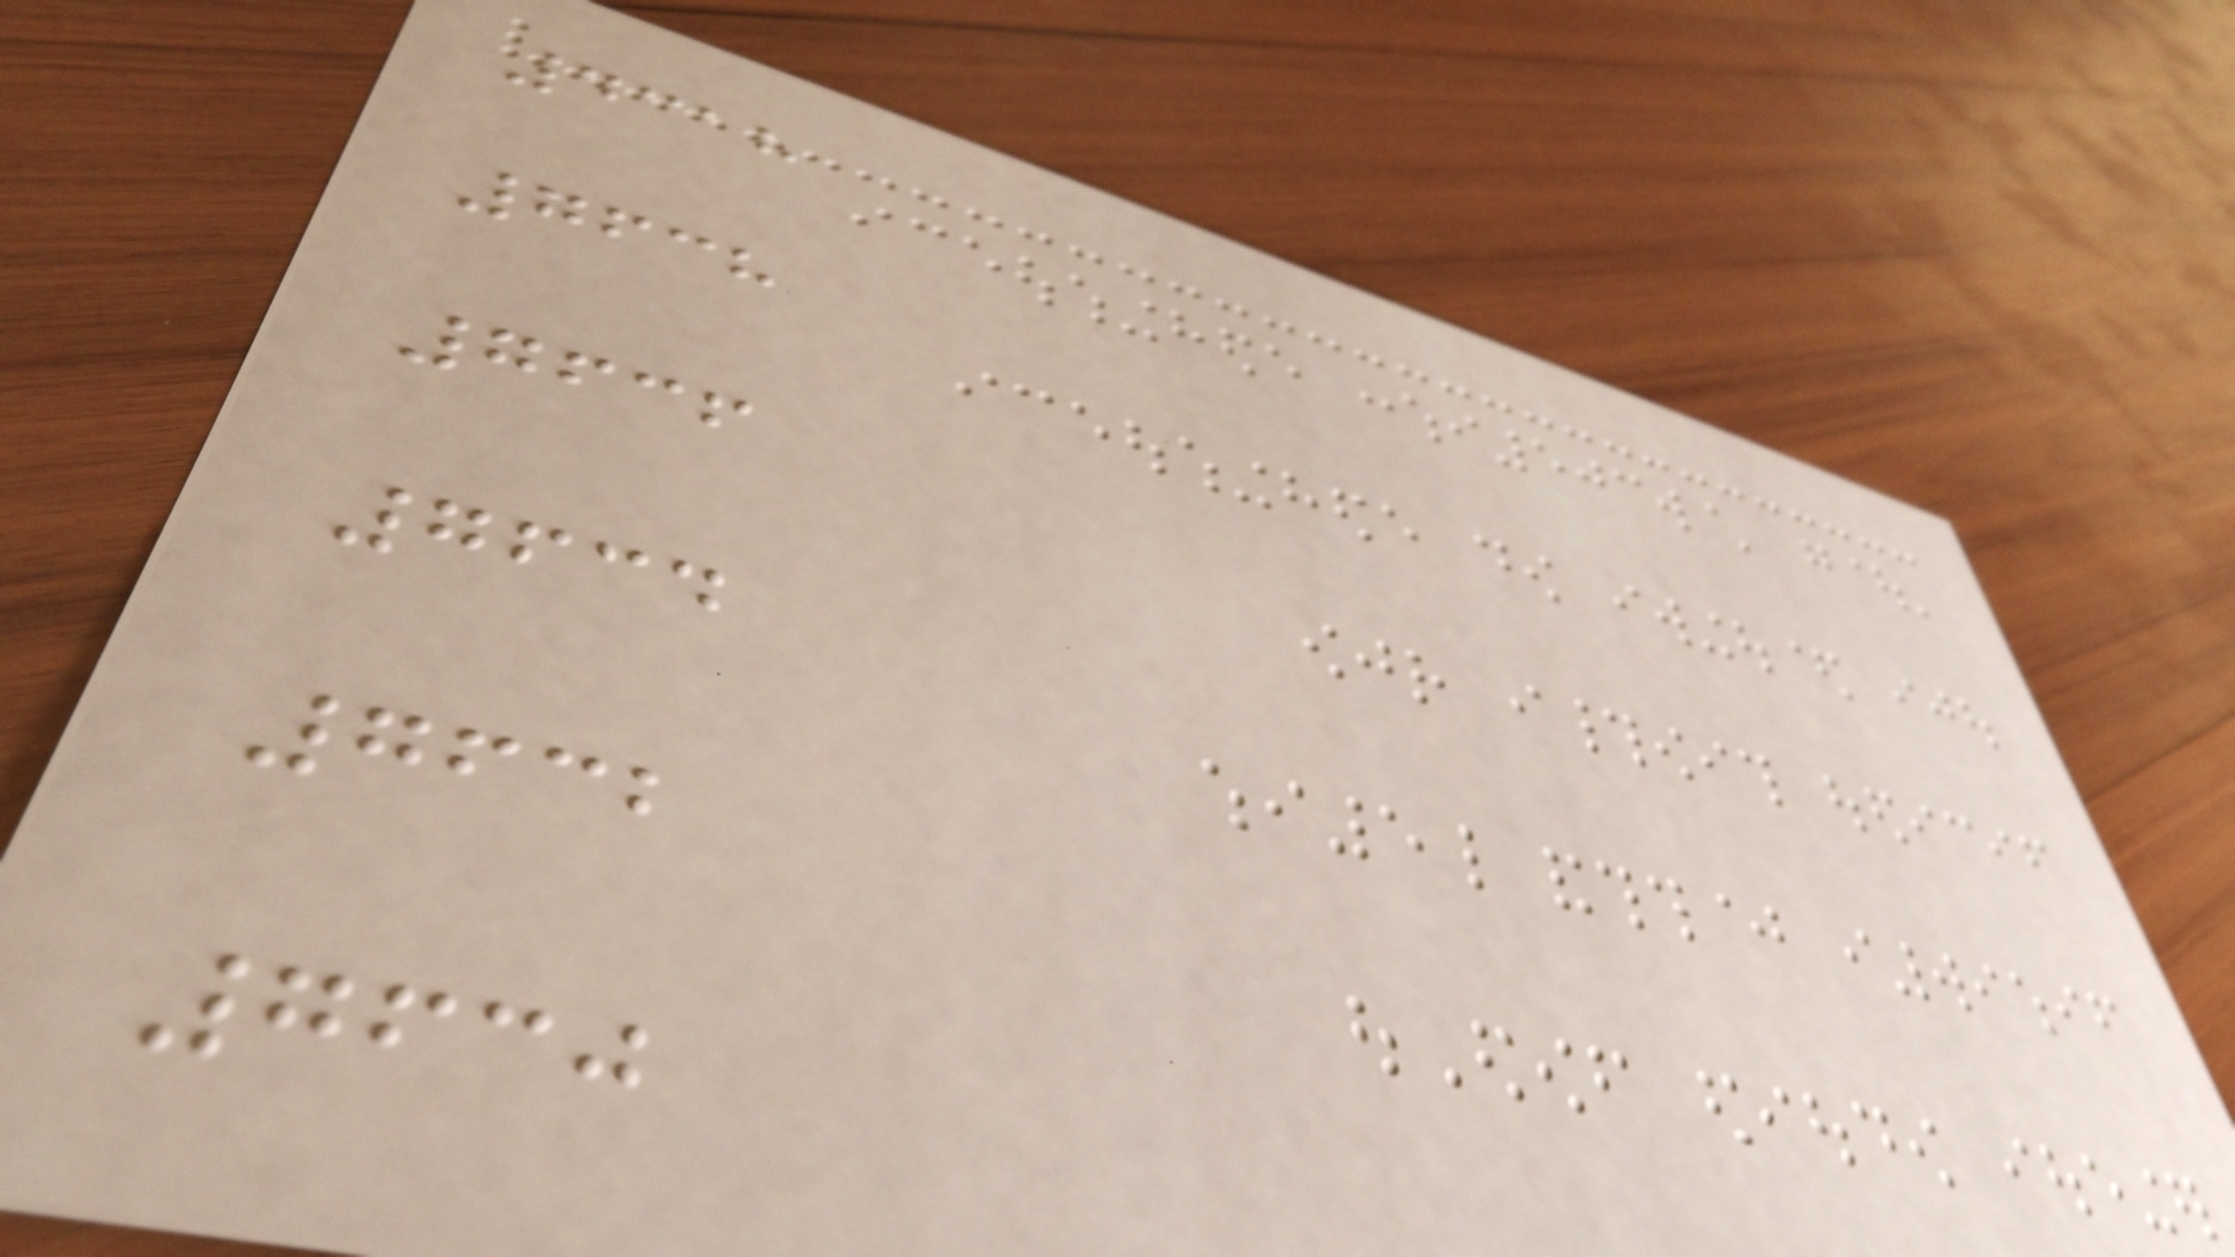4318
7638
7636
7634
7632
7630
